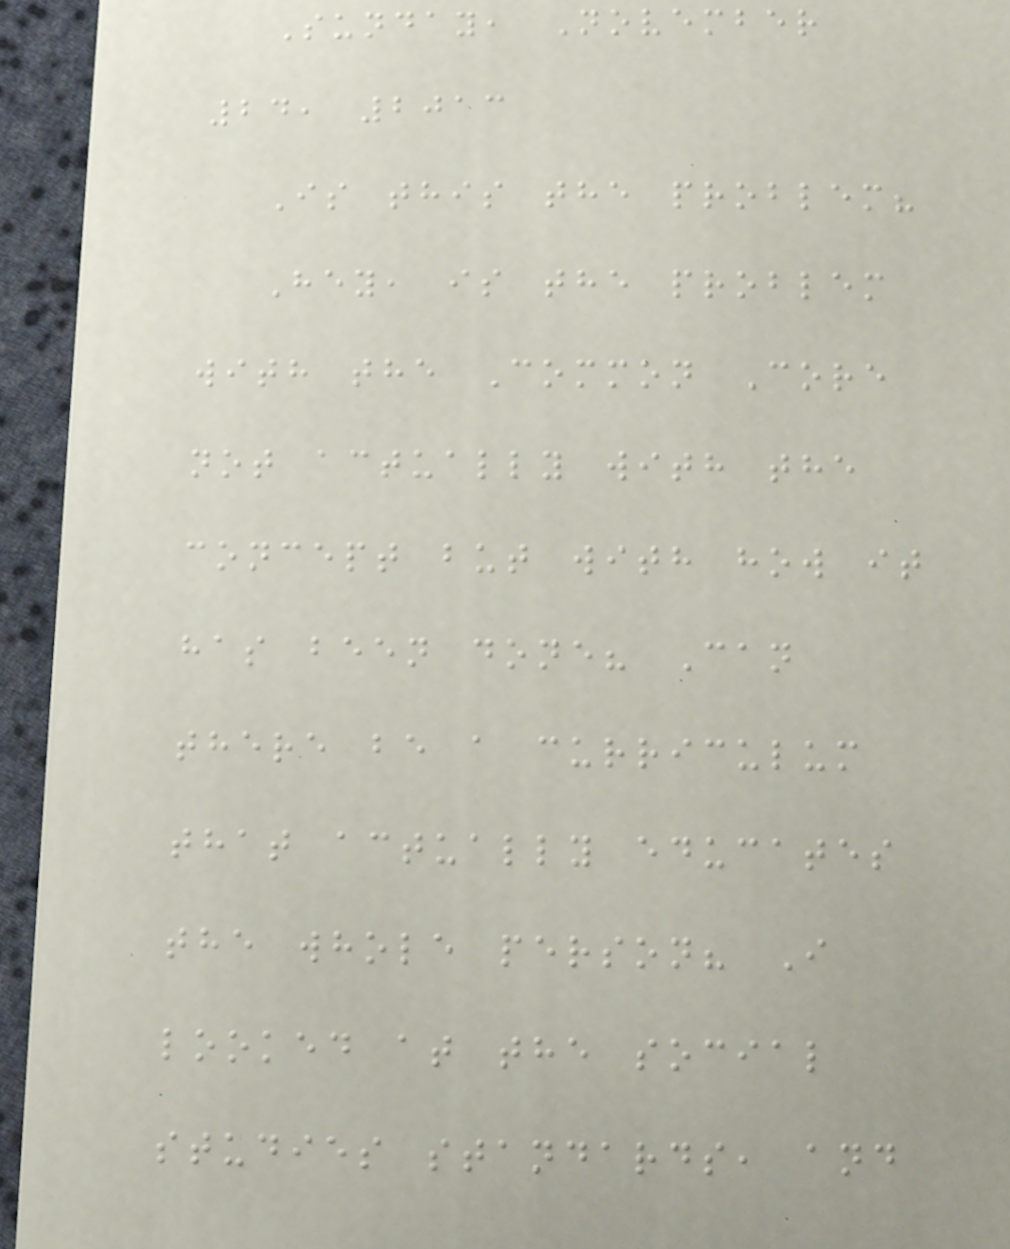Sunday, November
24, 2013
Is this the problem?
Hey, is the problem
with the Common Core
not actually with the
concept but with how it
has been done? Can
there be a curriculum
that actually educates
the whole person? I
looked at the social
studies standards, and
